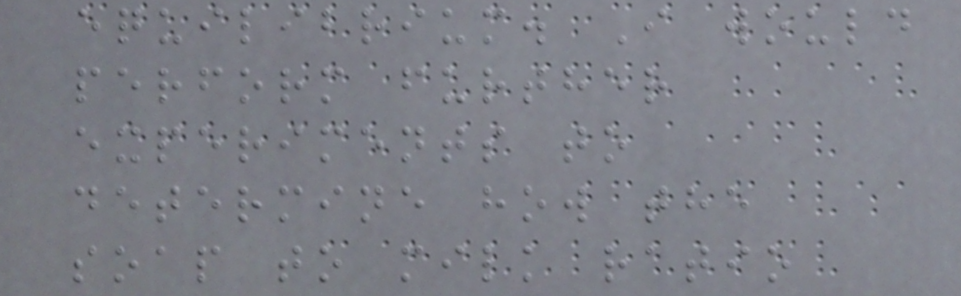equilibrium. I would
perform further
experiments to
determine how the
soap to milk ratio
